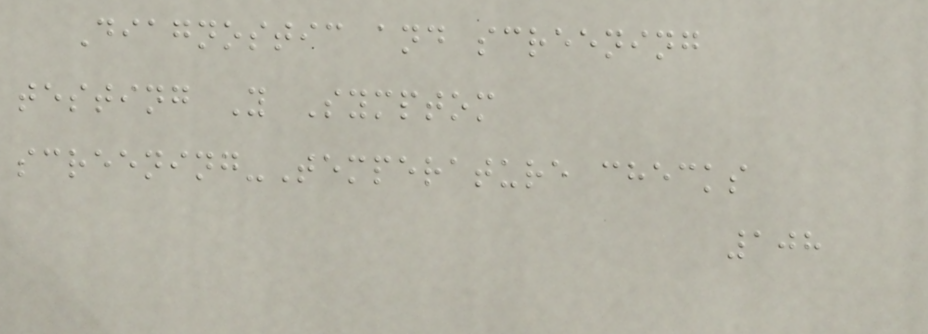Diagnostic and screening
testing Y Symptom
screening-Temperature checks
108
